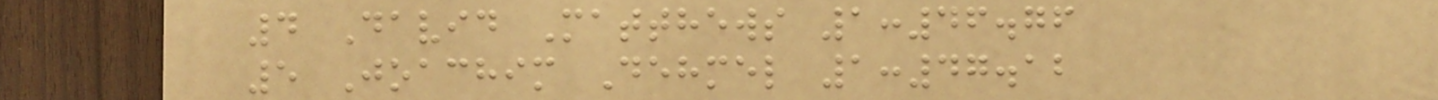4 David Matthews 1:46.76
5 Joachim Dehmel 1:47.12
